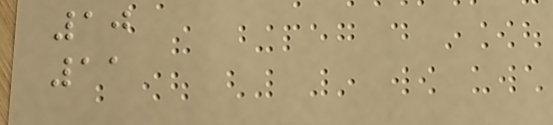10
11
